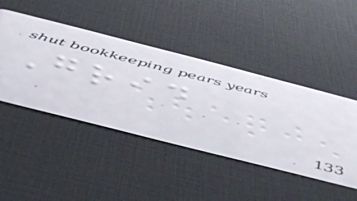Grid
